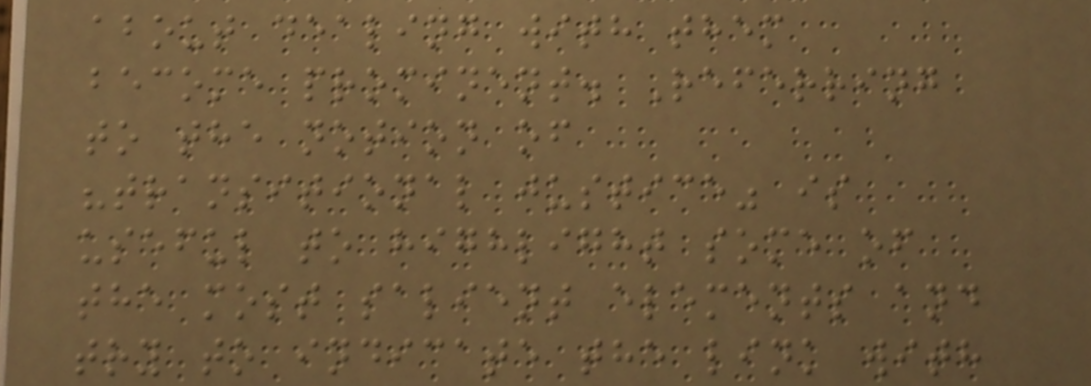about dealing with them
become prominent. Referring
to the notion of
"transitional justice" is
useful to highlight some of
the most salient elements and
try to indicate the link with
